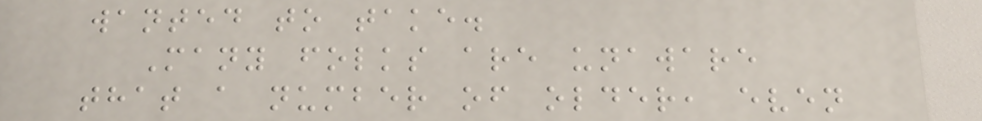wanted to take.
Many folks are unaware
that a number of older, even
